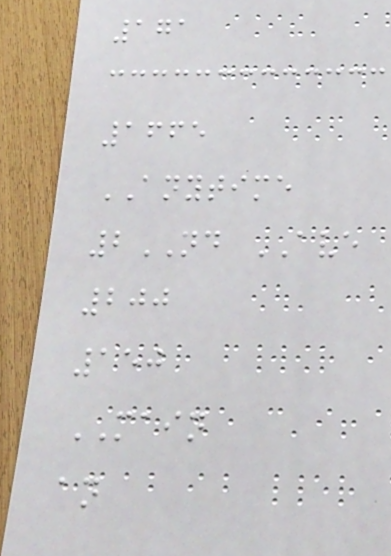171
1665
ANYTIME
2ND AVE
200
150
MAIN
an
